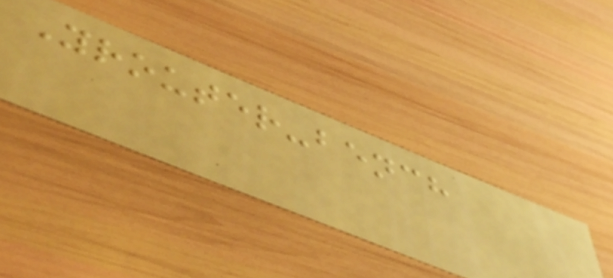Yrouter-bench
